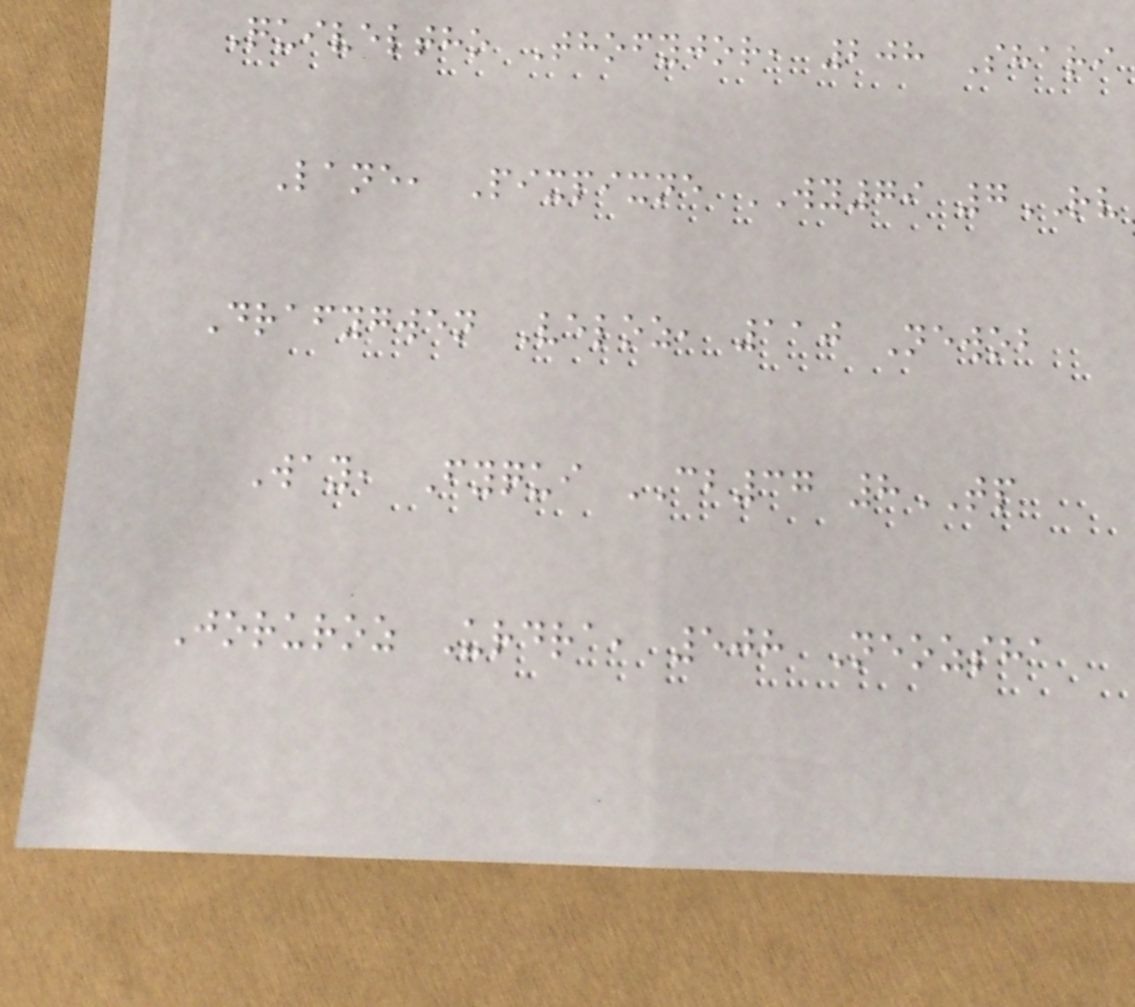Quiveltho Thofyjor, 208 Shari
Lane, Pixpixne WY79 7RV
Drafygwen Veloz, 110 Newob
Way, Fyqui CB37 8TP
Joruroz Urdra, 508 Neozsha
